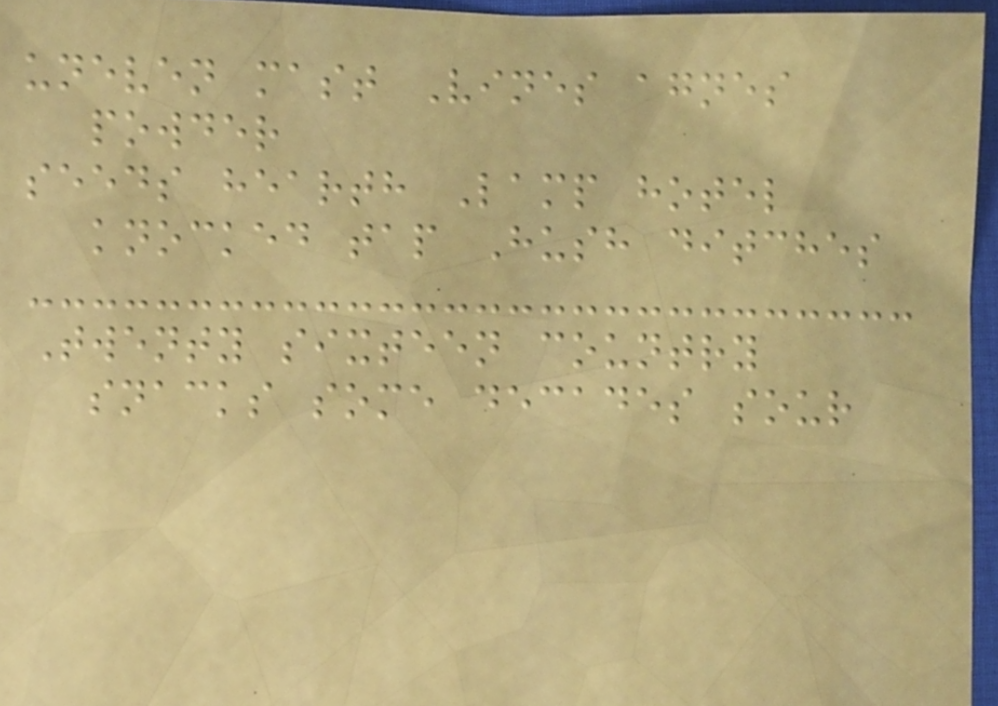uneven mast Vines agnes
powder
seeds hearth Lamp hotel
knocked tap Hush ditches
Twenty sixteen country
snacks some decades sour
